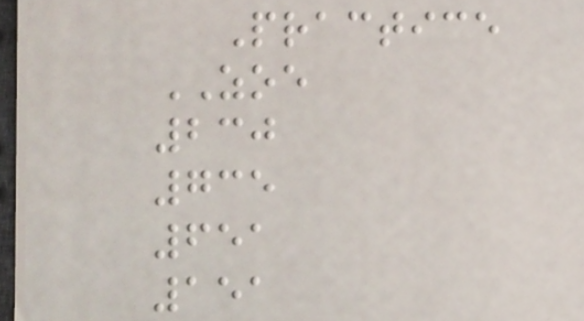Practice
ZOE
230
735
651
151
